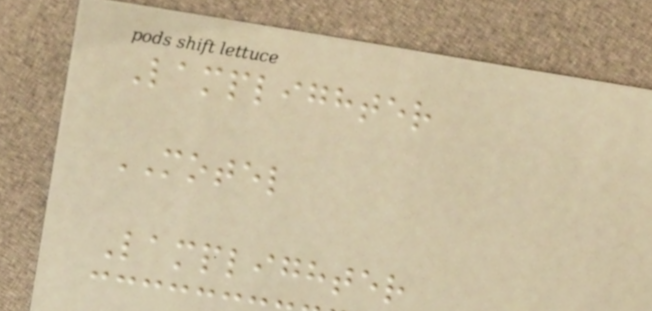Lamplighter
MOTEL
Lamplighter
